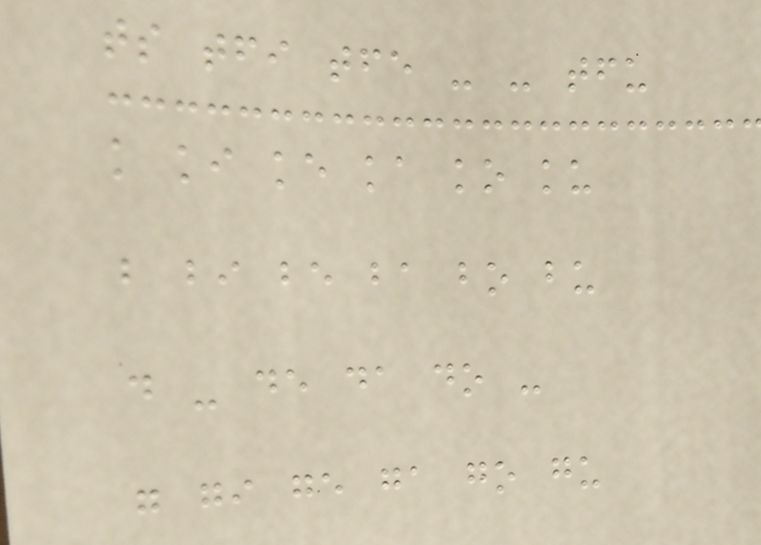ts tfi tfe - - tfu
k ki ke ka ko ku
b bi be ba bo bu
d - de da do -
g gi ge ga go gu
